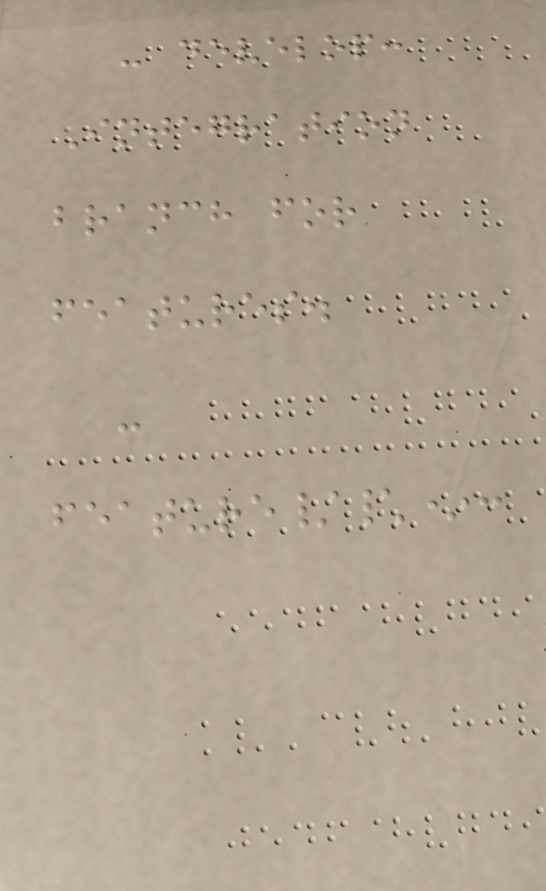- develop:
Integration
branch for
features.
-
feature/\*:
